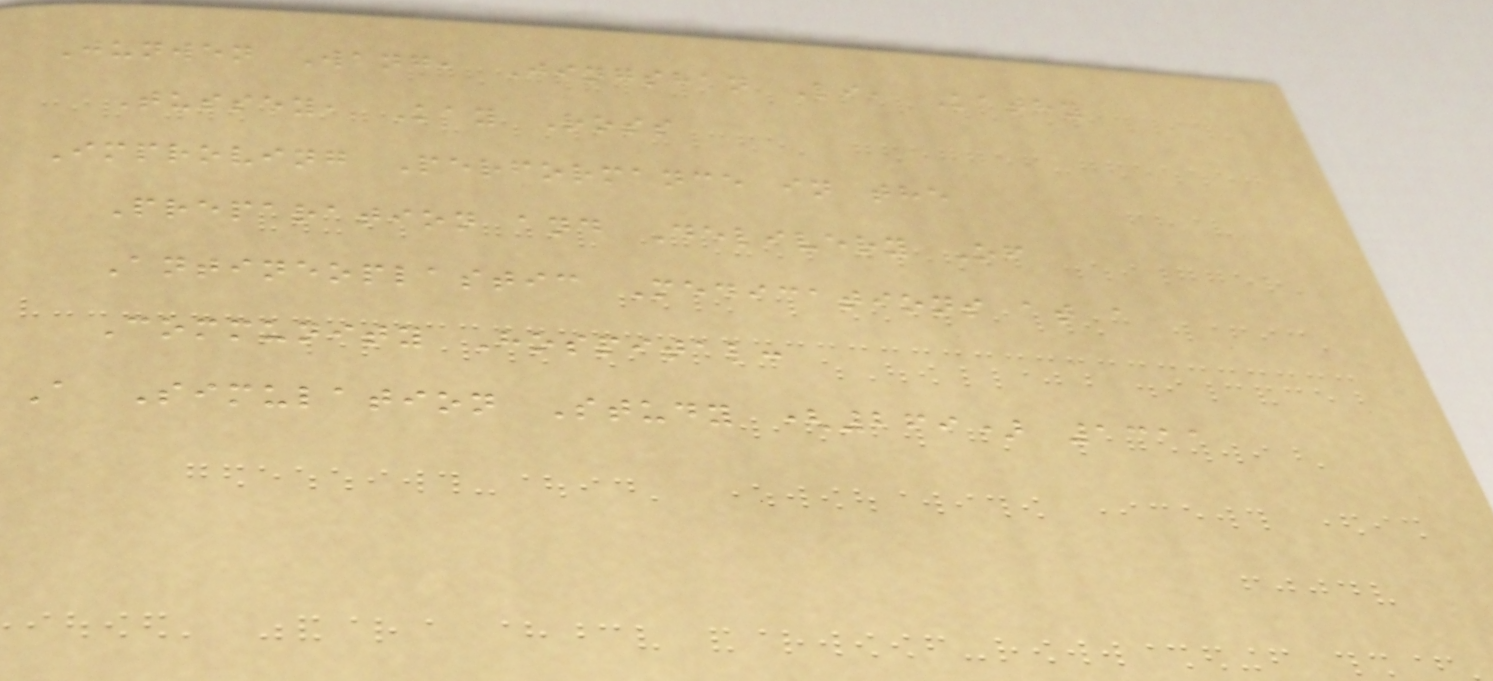Junwen Wang, Jingshan Li, Kathy
Tussey, Kay Ross
Improving Performance in the
Preparation and Delivery Of
Antineoplastic Medications at a
Community Hospital:
A Simulation Study (269) 1311
